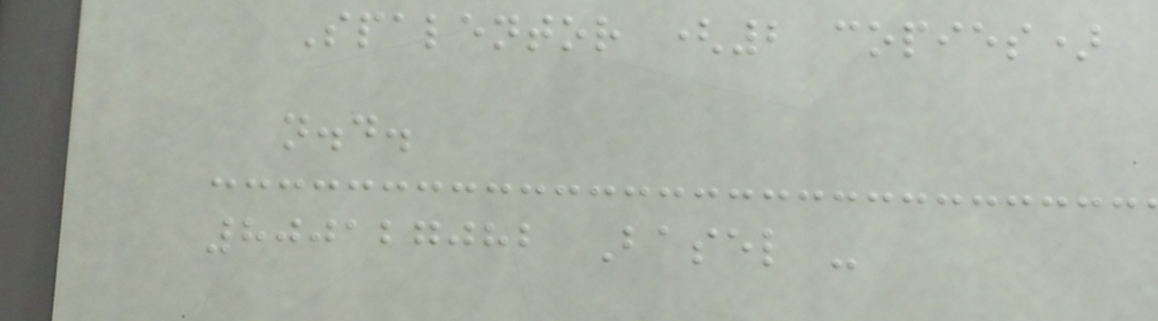Spalentor (2 copies)
n.d.
800127082 Basel -
